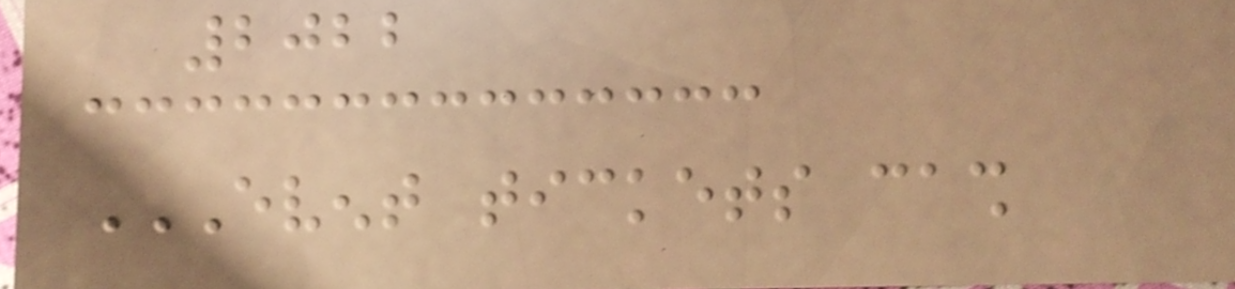2022
EVENT TICKETS CASH
